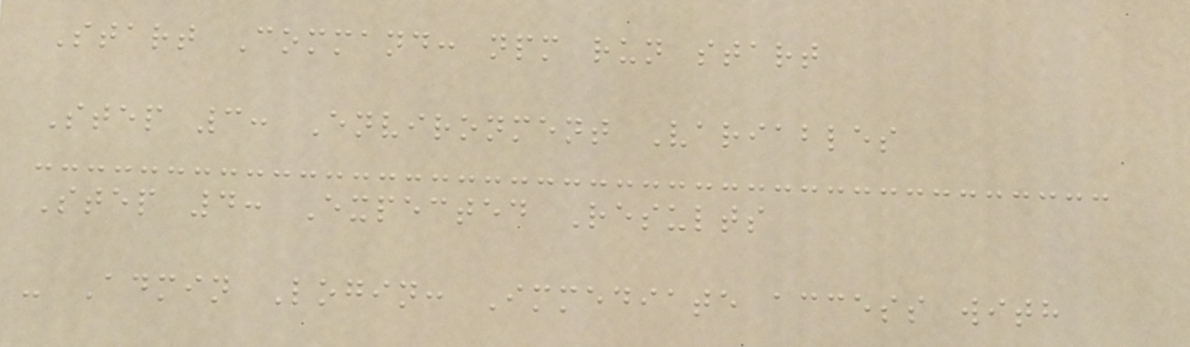Start Command: npm run start
Step 3: Environment Variables
Step 4: Expected Results
- Admin Login: Immediate access with
